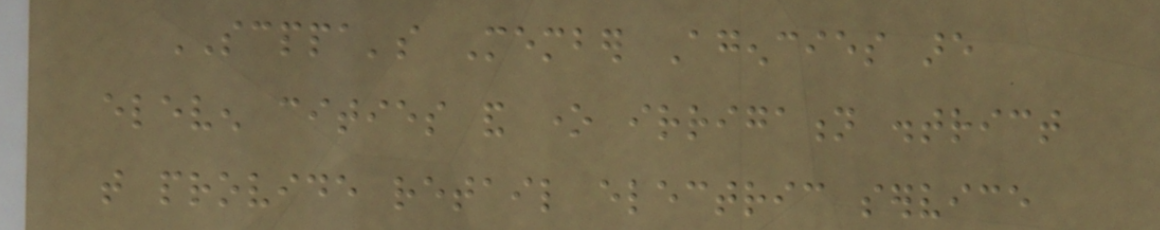SCPPA's Member Agencies are
eleven cities and one irrigation district
that provide retail electric service
